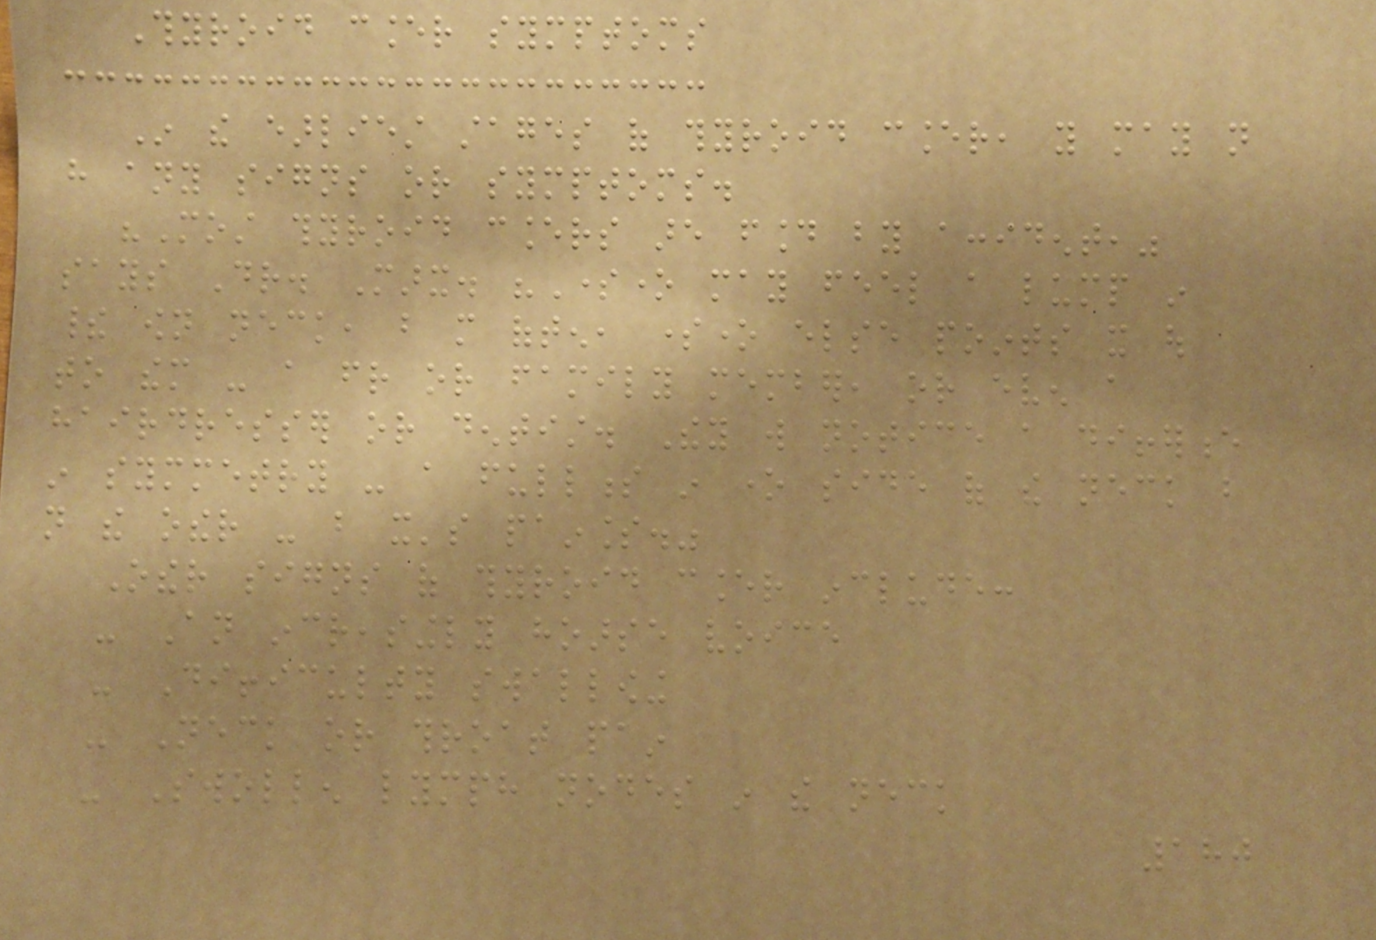Thyroid cancer symptoms
In the earliest stages of thyroid cancer, you may not
have any signs or symptoms.
"Most thyroid cancers are found by accident,"
says Dr. Marx. "Someone may feel a lump in
their own neck, but more often, someone else points it out
to them - a friend or family member, or even a
hairdresser or dentist. They will notice a difference
in symmetry - a fullness in one side of the neck but
not the other - but it's painless."
Other signs of thyroid cancer include:
- An increasingly hoarse voice
- Difficulty swallowing
- Neck or throat pain
- Swollen lymph nodes in the neck
180
